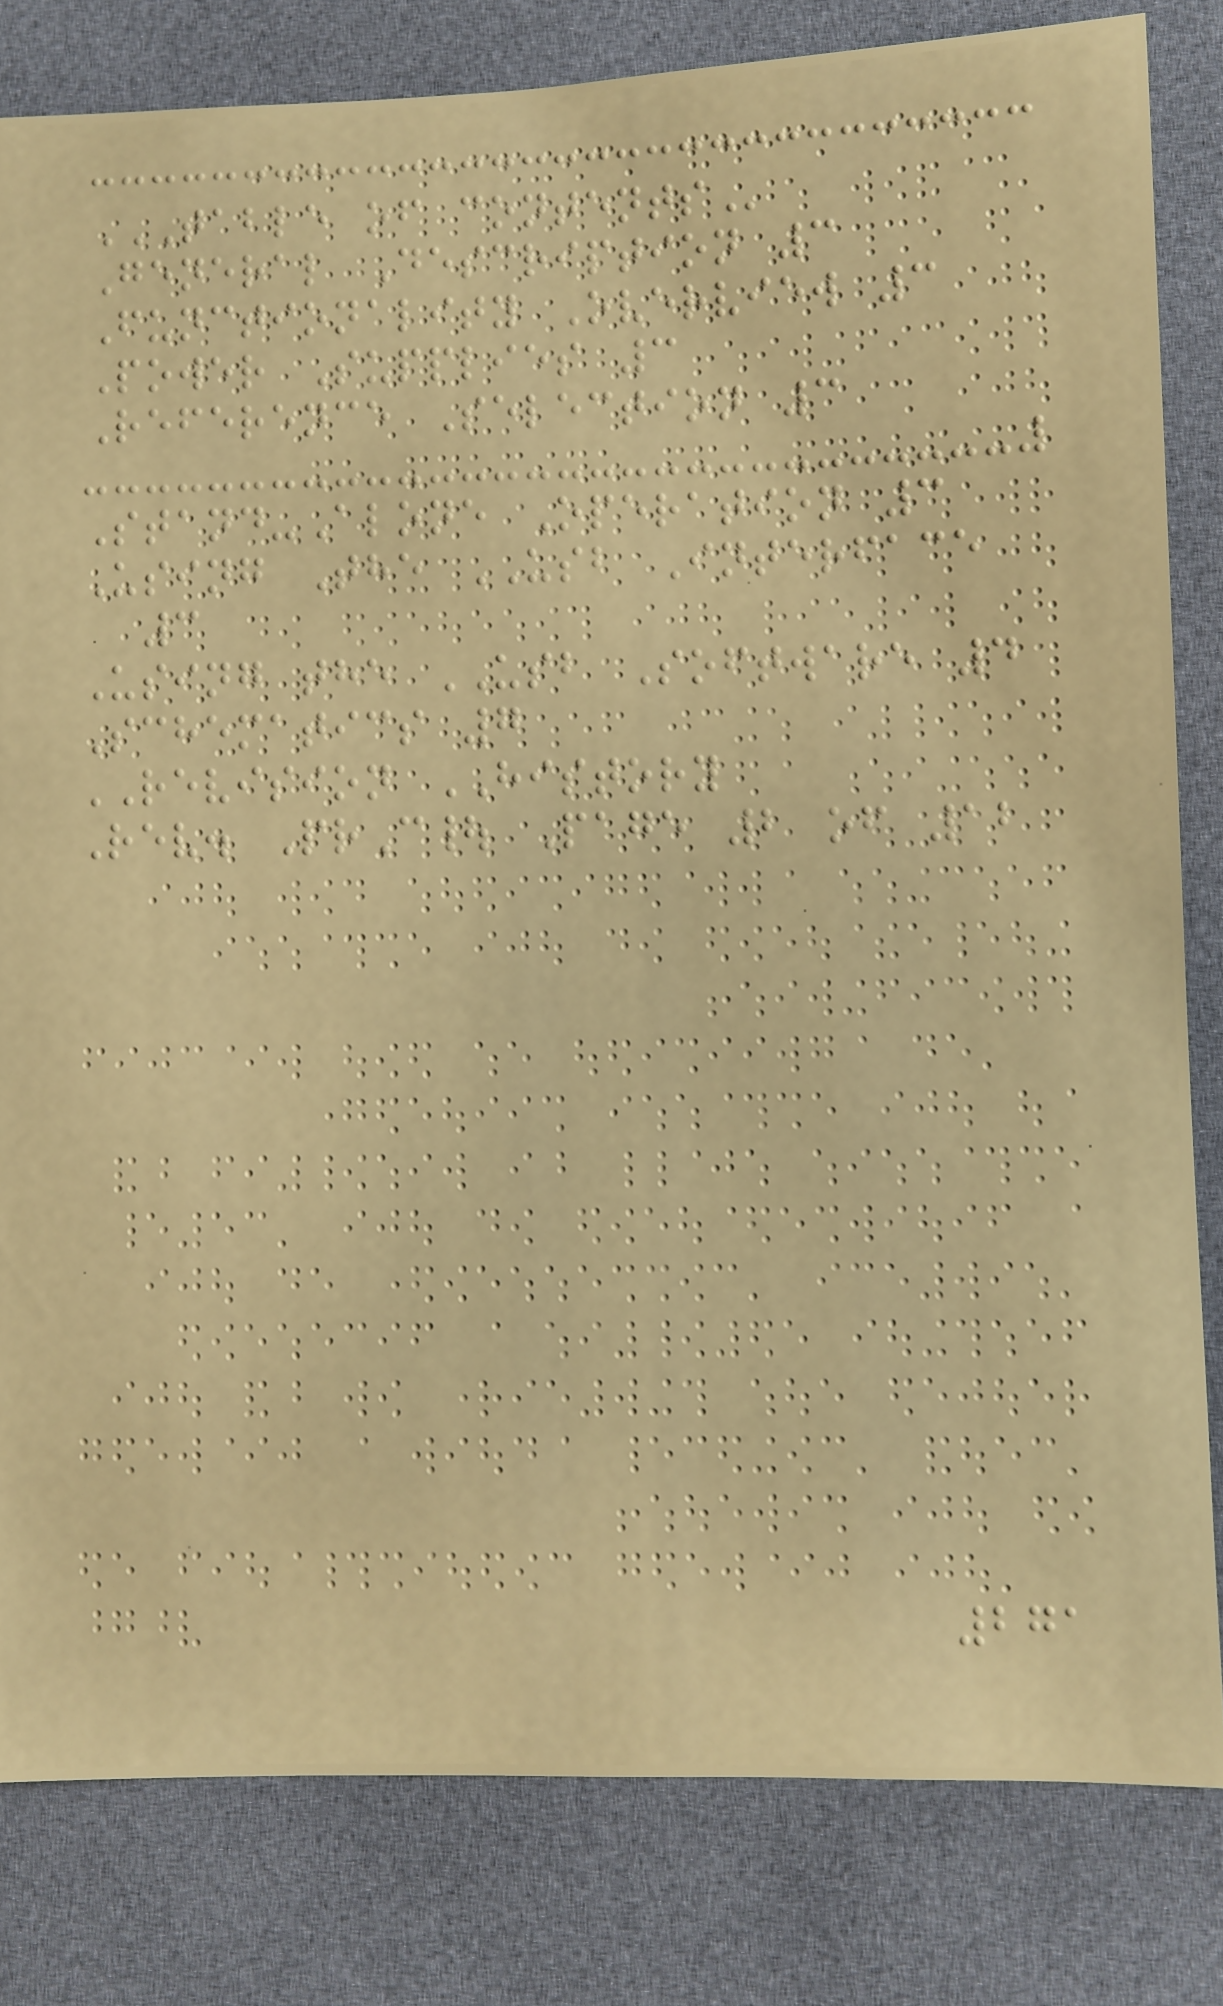TABLE OF CONTENTS
General Description 3
Functionality Overview 3
Power Supplies 3
Reference Selection 3
Stand-Alone Operation 3
Using The USB Interface
3
Using the USB Software 4
Schematics 7
REVISION HISTORY
Rev. PrC| Page 2 of 12
271
